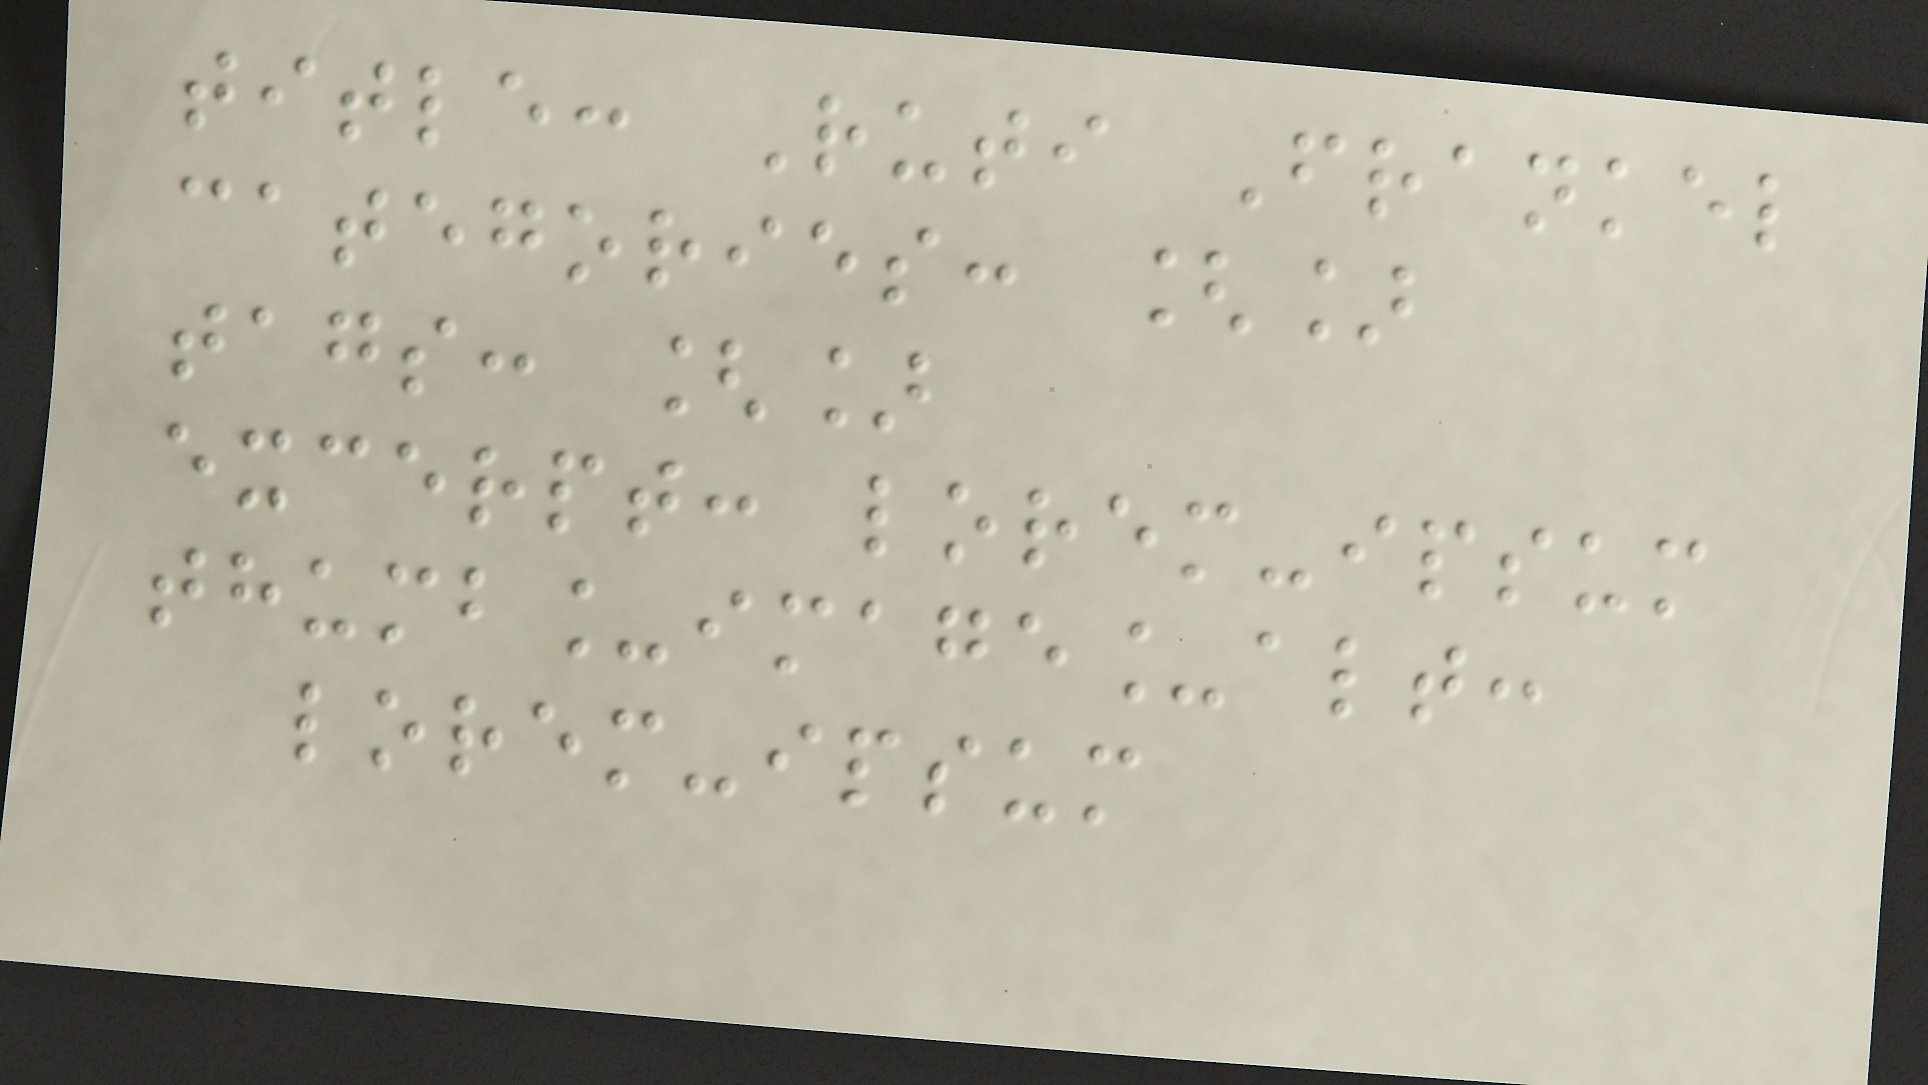title: Ruti Frankel
categories: []
tags: []
excerpt: lorem-ipsum
thumb_image_alt:
lorem-ipsum
